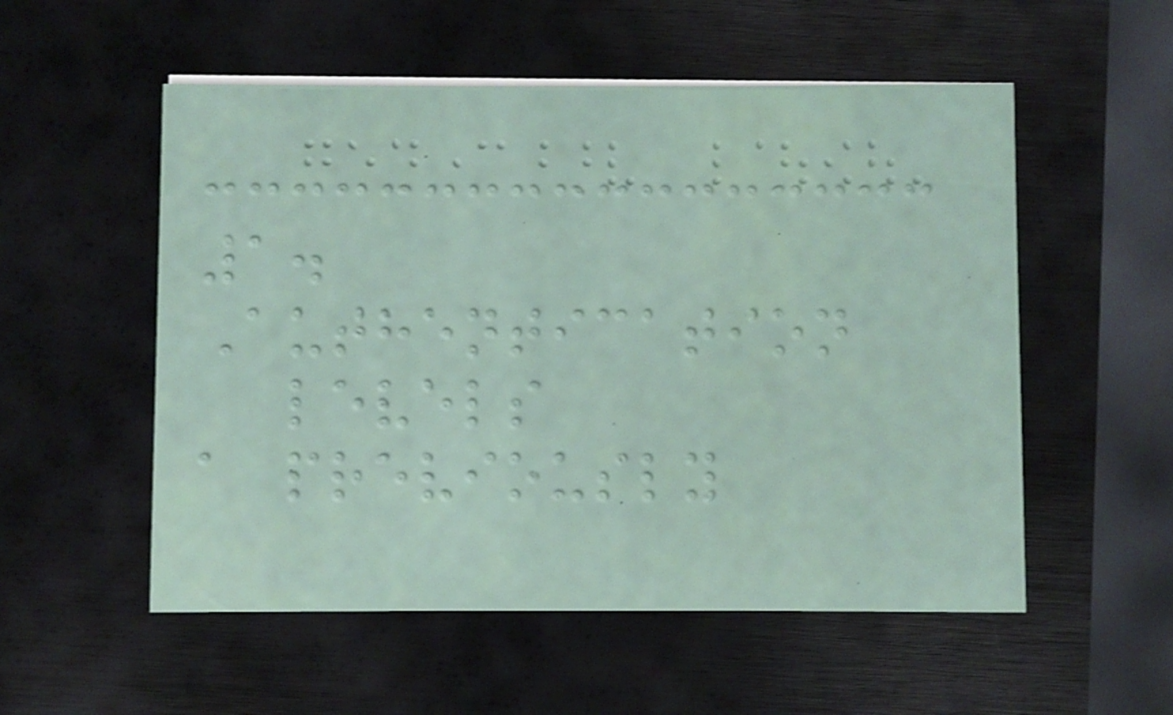1.
Authentication
levels
a previously
